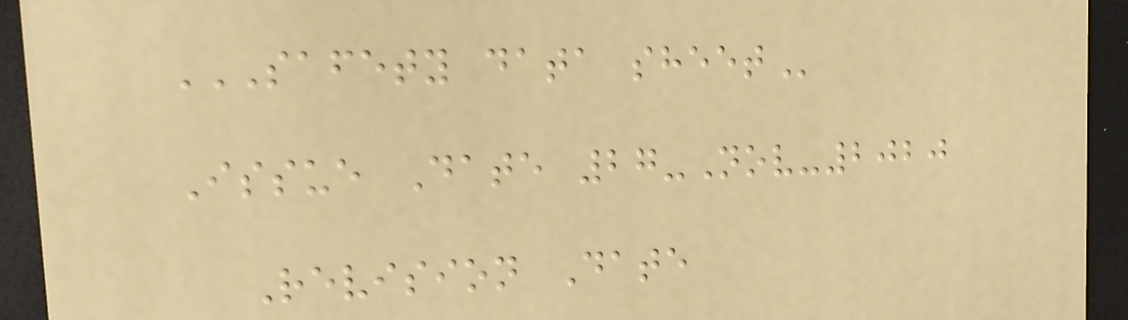SAFETY DATA SHEET
Issue Date 27-Nov-2020
Revision Date
